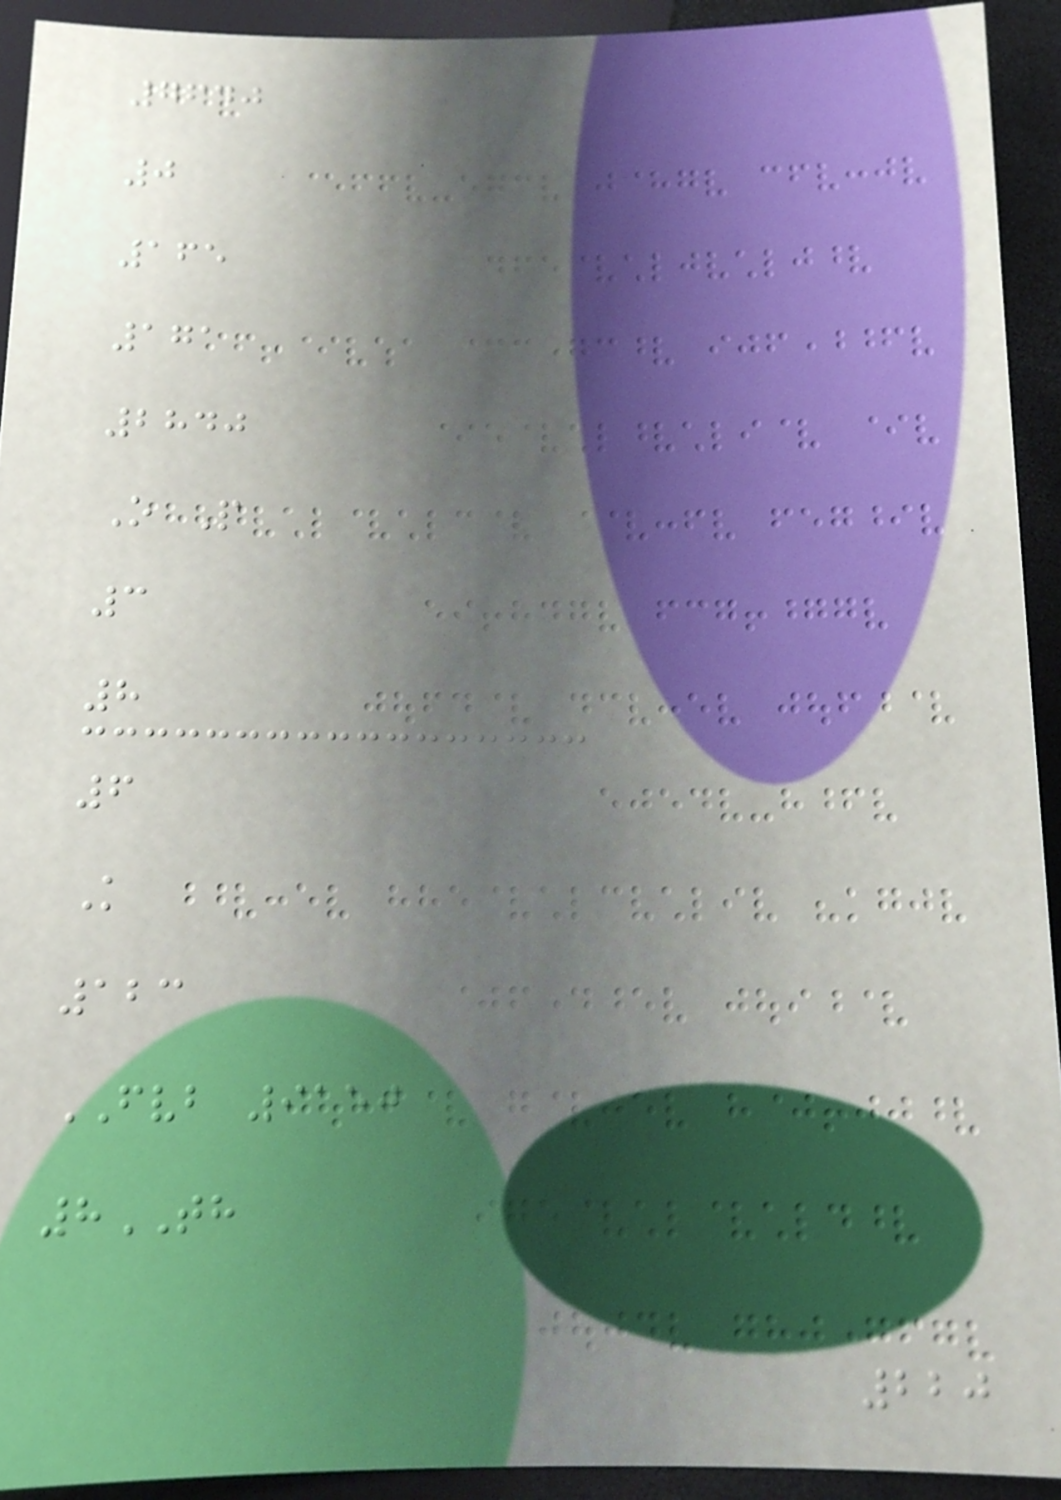7640
0
165
171
2840
O P
3
8
6
K
123
FVB 9150
8TH
220
